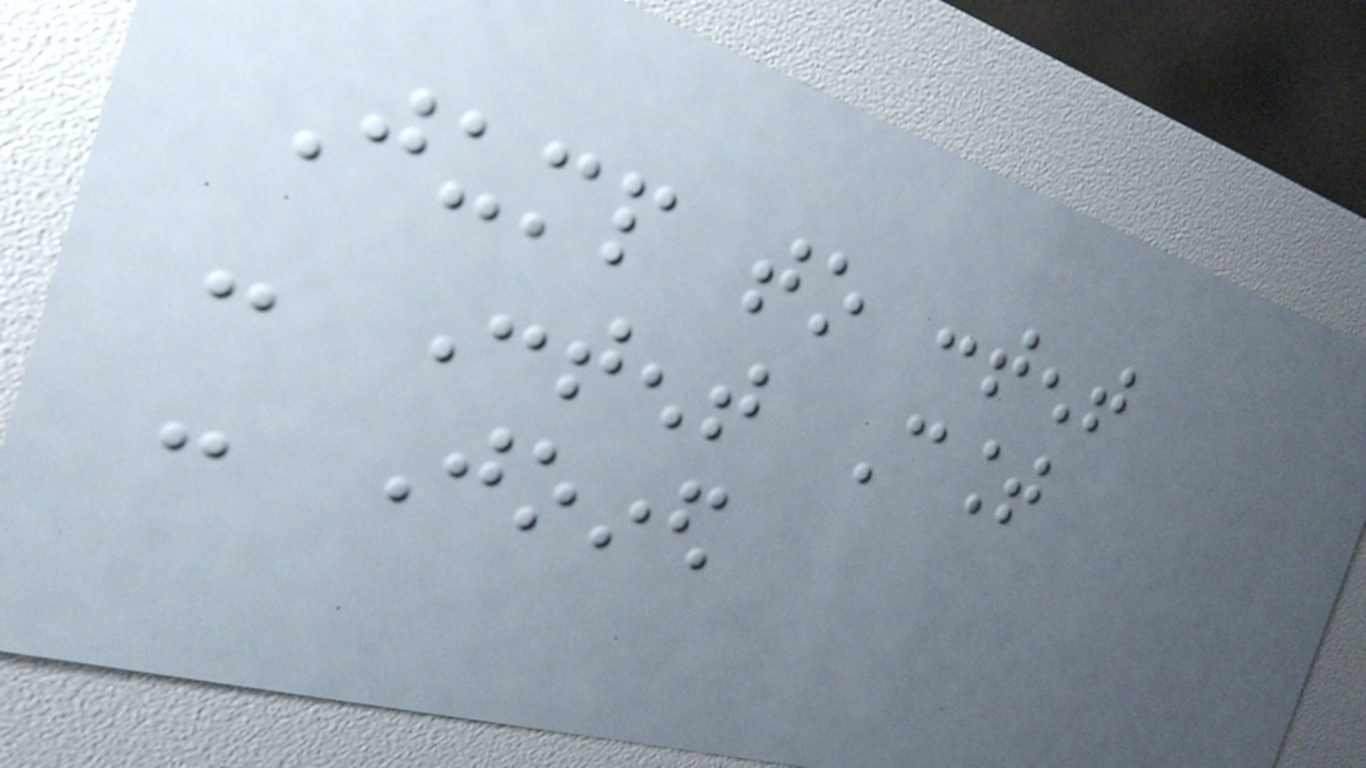Jump to content
- Content Count
- Joined
